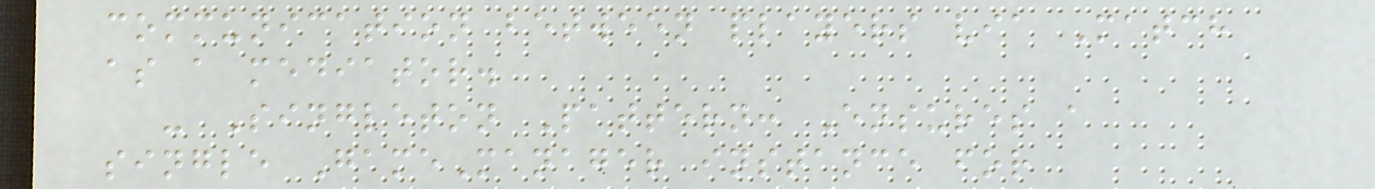communication between players via Match
as a mediator.
- Singleton Pattern: Ensures a
single GameManager instance for
